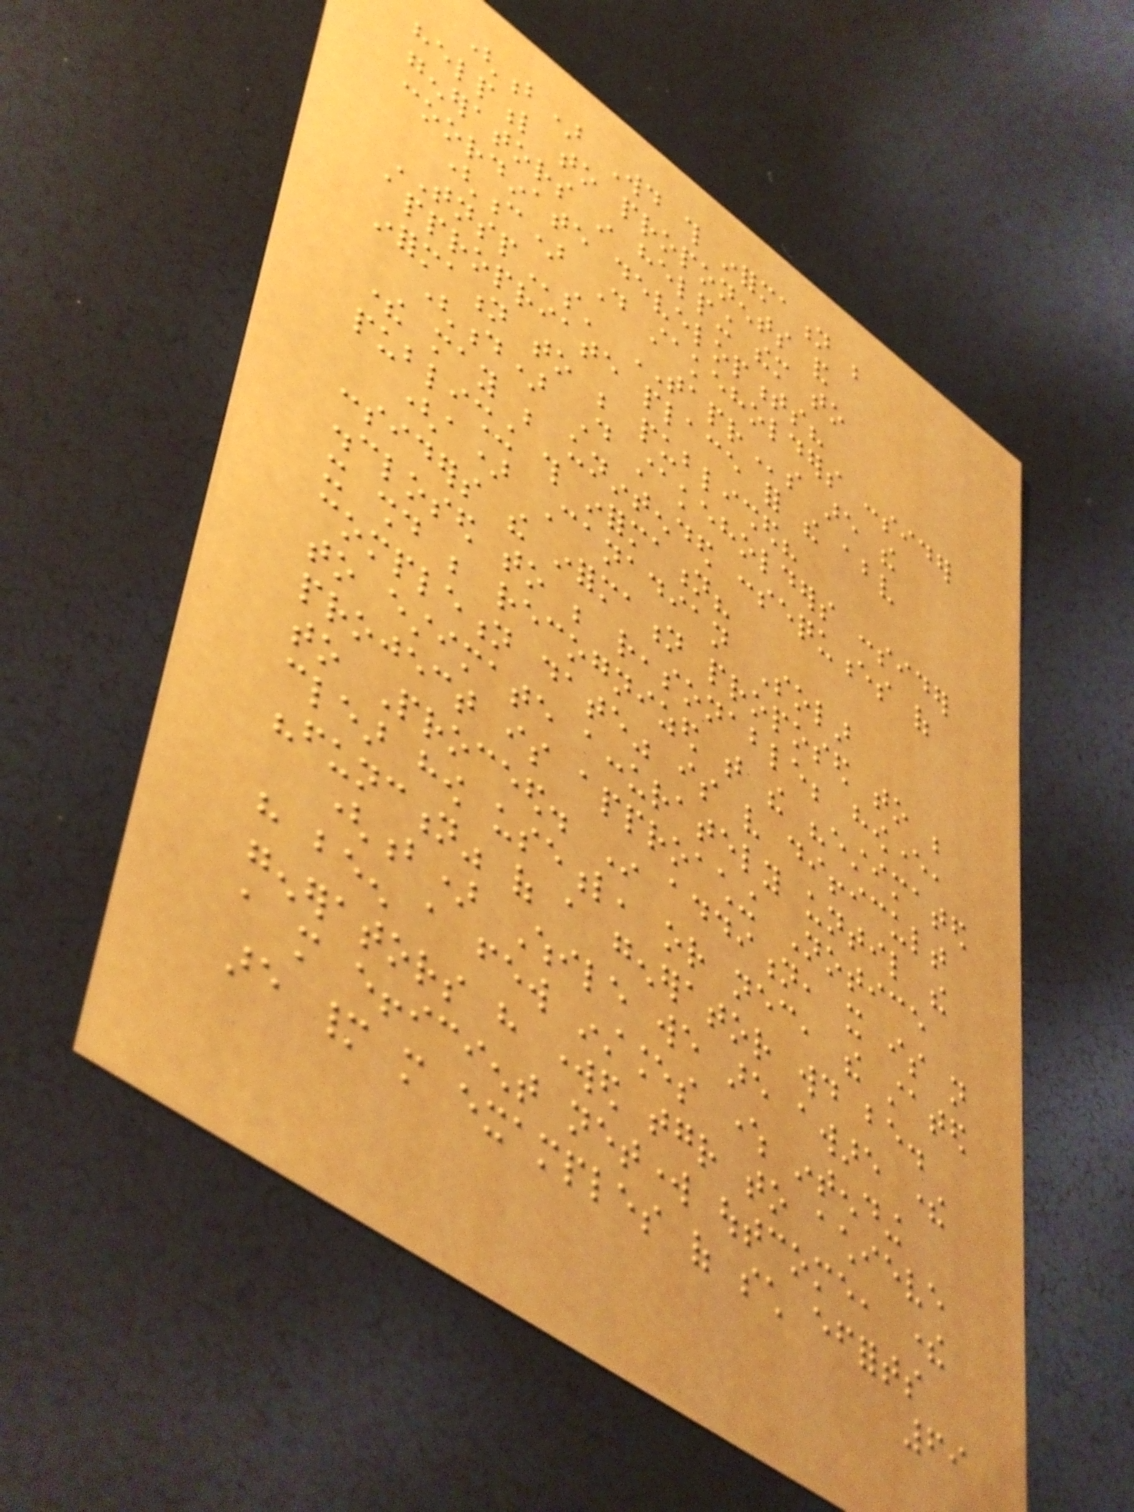(b) Would this information be
helpful to proponents and
generators in helping them to
coordinate developments?
(c) Do stakeholders consider
TNSPs' TAPRs are the
appropriate place for the above
information to be published?
(d) Do stakeholders consider
there may be unintended consequences of
publishing this information?
(a) Canadian Solar
considers the information proposed to be
disclosed to be reasonable; however,
it should be recognized that the "estimated
completion date" is very difficult
to estimate accurately until the
project is approaching Notice
to Proceed. In addition, it is not
clear how useful, or necessary, the stated
"function" of a generator would be.
(b) While we are aware there
have been a few instances where intending
generators have worked together to achieve
a more efficient network outcome, there
are many more examples of such efforts
69
